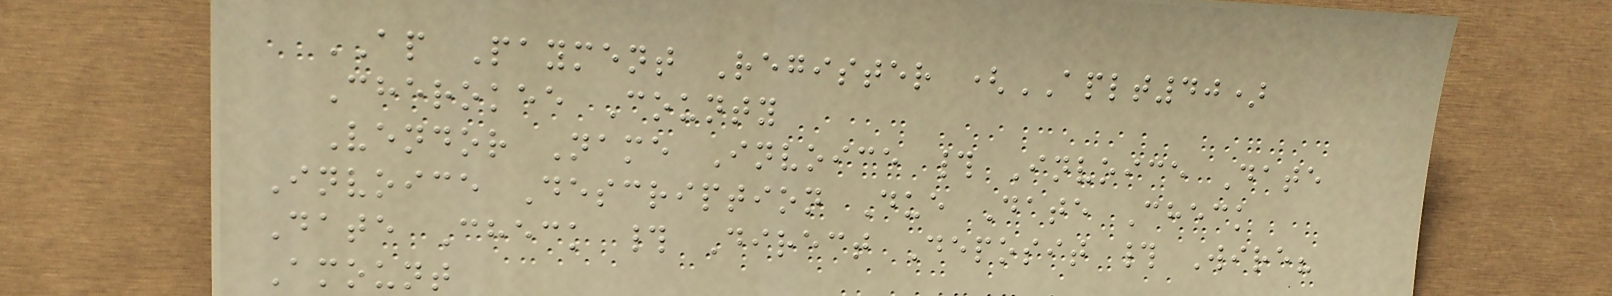AP Payment Register (APLT40)
Cherokee County
Vendor Name Invoice # Invoice Date
Invoice Description Due Date Check
Date Check # Direct Deposit # Wire?
Amount
